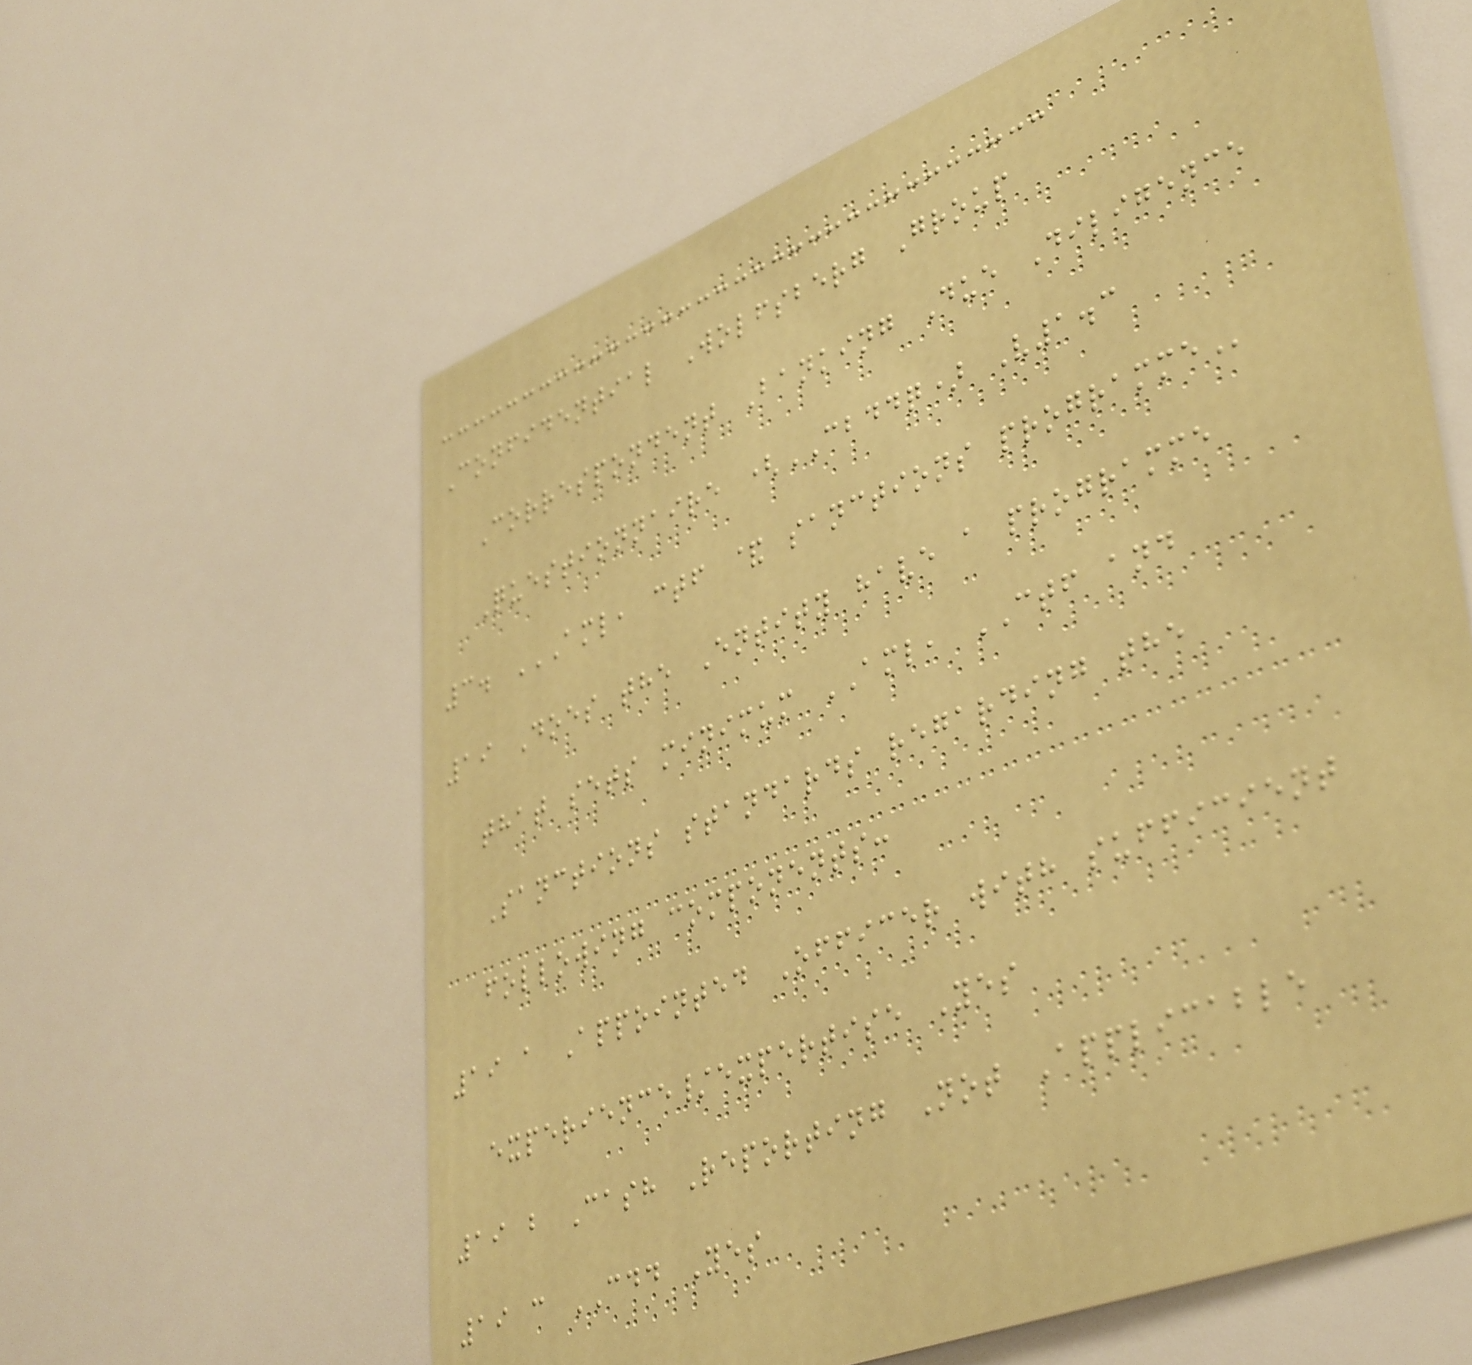Confidential Wolfsberg Group
Correspondent Banking Due Diligence
Questionnaire (CBDDQ) V1.3
3. AML, CTF & SANCTIONS PROGRAMME
19 Does the Entity have a programme
that sets minimum AML, CTF and
Sanctions standards regarding the
following components:
19 a Appointed Officer with sufficient
experience/expertise Yes
19 b Cash Reporting Not Applicable
19 c CDD Yes
